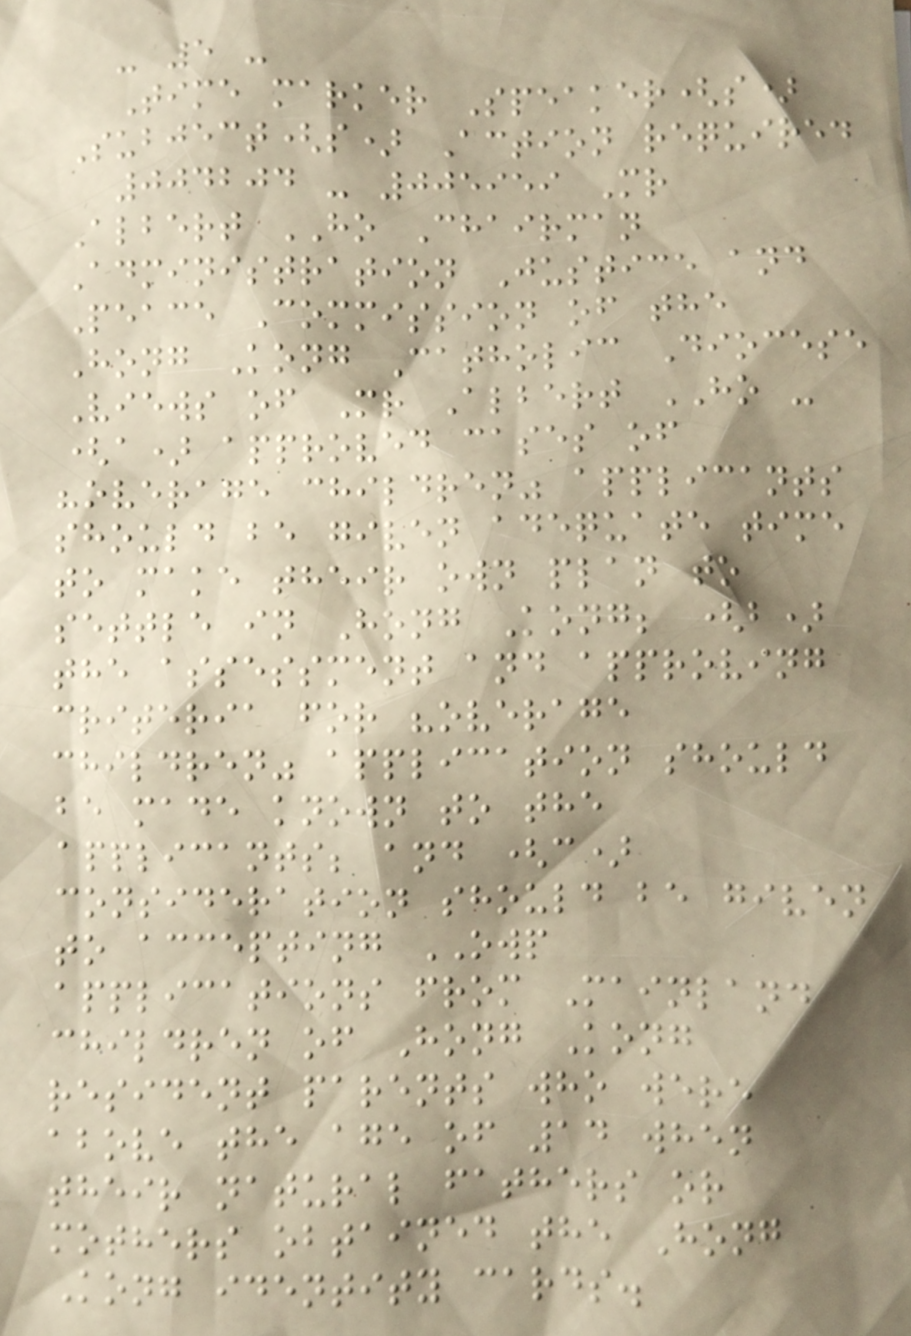- 5 -
Time marker Speaker(s)
Subject(s) Action required
004204 - 005959 Mr
Albert HO Chairman
Administration Justice and
Peace Commission of the
Hong Kong Catholic Diocese
Views of Mr Albert HO -
(a) approved cases of
"overage children" applicants
should be given adequate time
to make their own plan to
settle in Hong Kong; (b)
the assessment and approving
criteria for "overage
children" application should
be made known to the
applicants; and (c)
consideration should be given
to accepting OWP
applications from Mainland
children of Hong Kong
resident parents who were
above the age of 14 when
their natural fathers or
mothers obtained the Hong
Kong identity cards.
